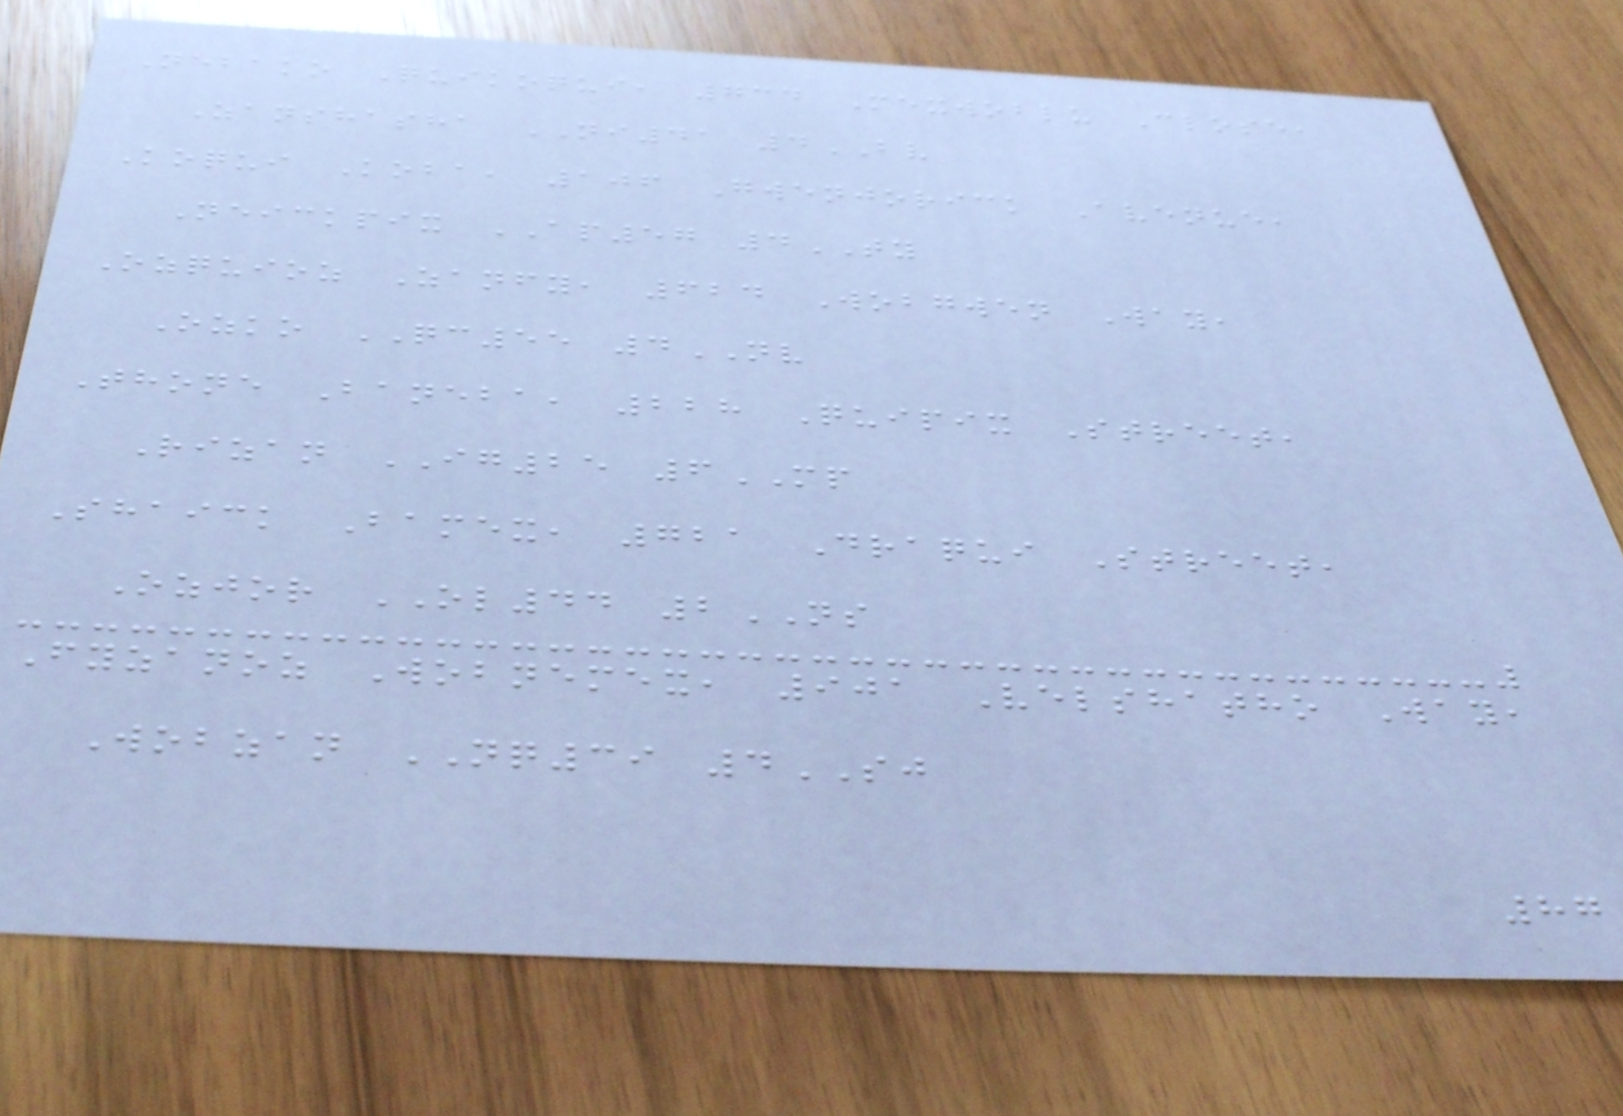Nebako Quikoqui, 734 Mexwoblu Close,
Zanshasha NI41 4BV
Koqui Koba, 106 Gwenjorick Avenue,
Neickpix AP57 4TY
Ozquioz Zanfy, 624 Wobgwen Way,
Ozko QC55 4NV
Thone Baneba, 228 Quipix Street,
Rizan IG25 6MP
Shaick Bamex, 721 Draqui Street,
Ozjor OL44 2NS
Fyzanoz Wobnemex, 901 Velshatho Way,
Wobzan NQ39 4SJ
87
